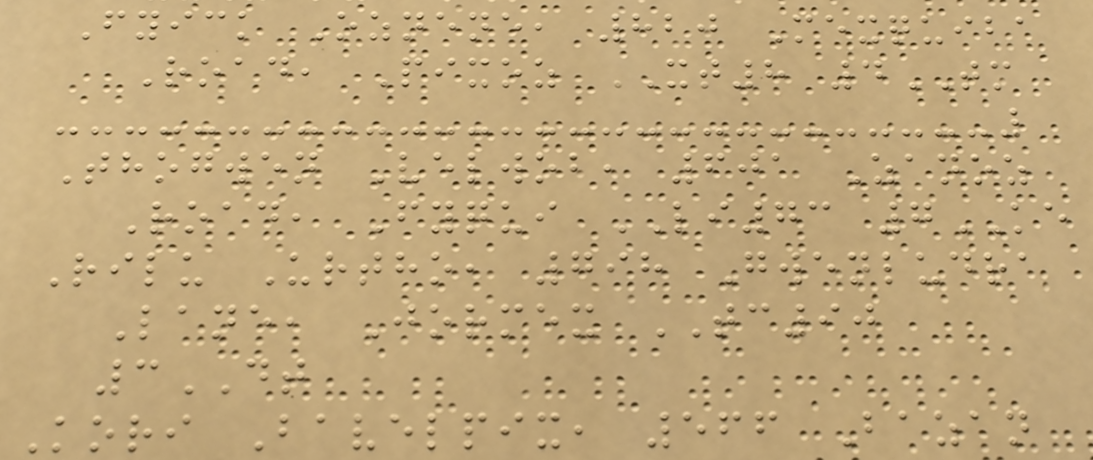Fyick Oznene, 820 Mexquiba
Road, Pixoz XT8 4TM
Thogwen Velwob, 601 Zanoz
Road, Fyqui LI73 7KE
Rilu Urtho, 798 Gwenludra
Lane, Jormex TC90
3DT
Kori Bavelpix, 566 Bazan
